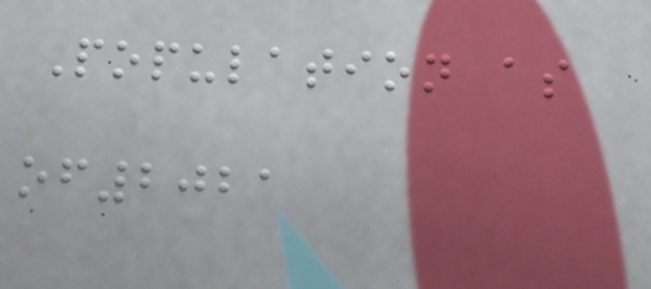Population as
of2021
